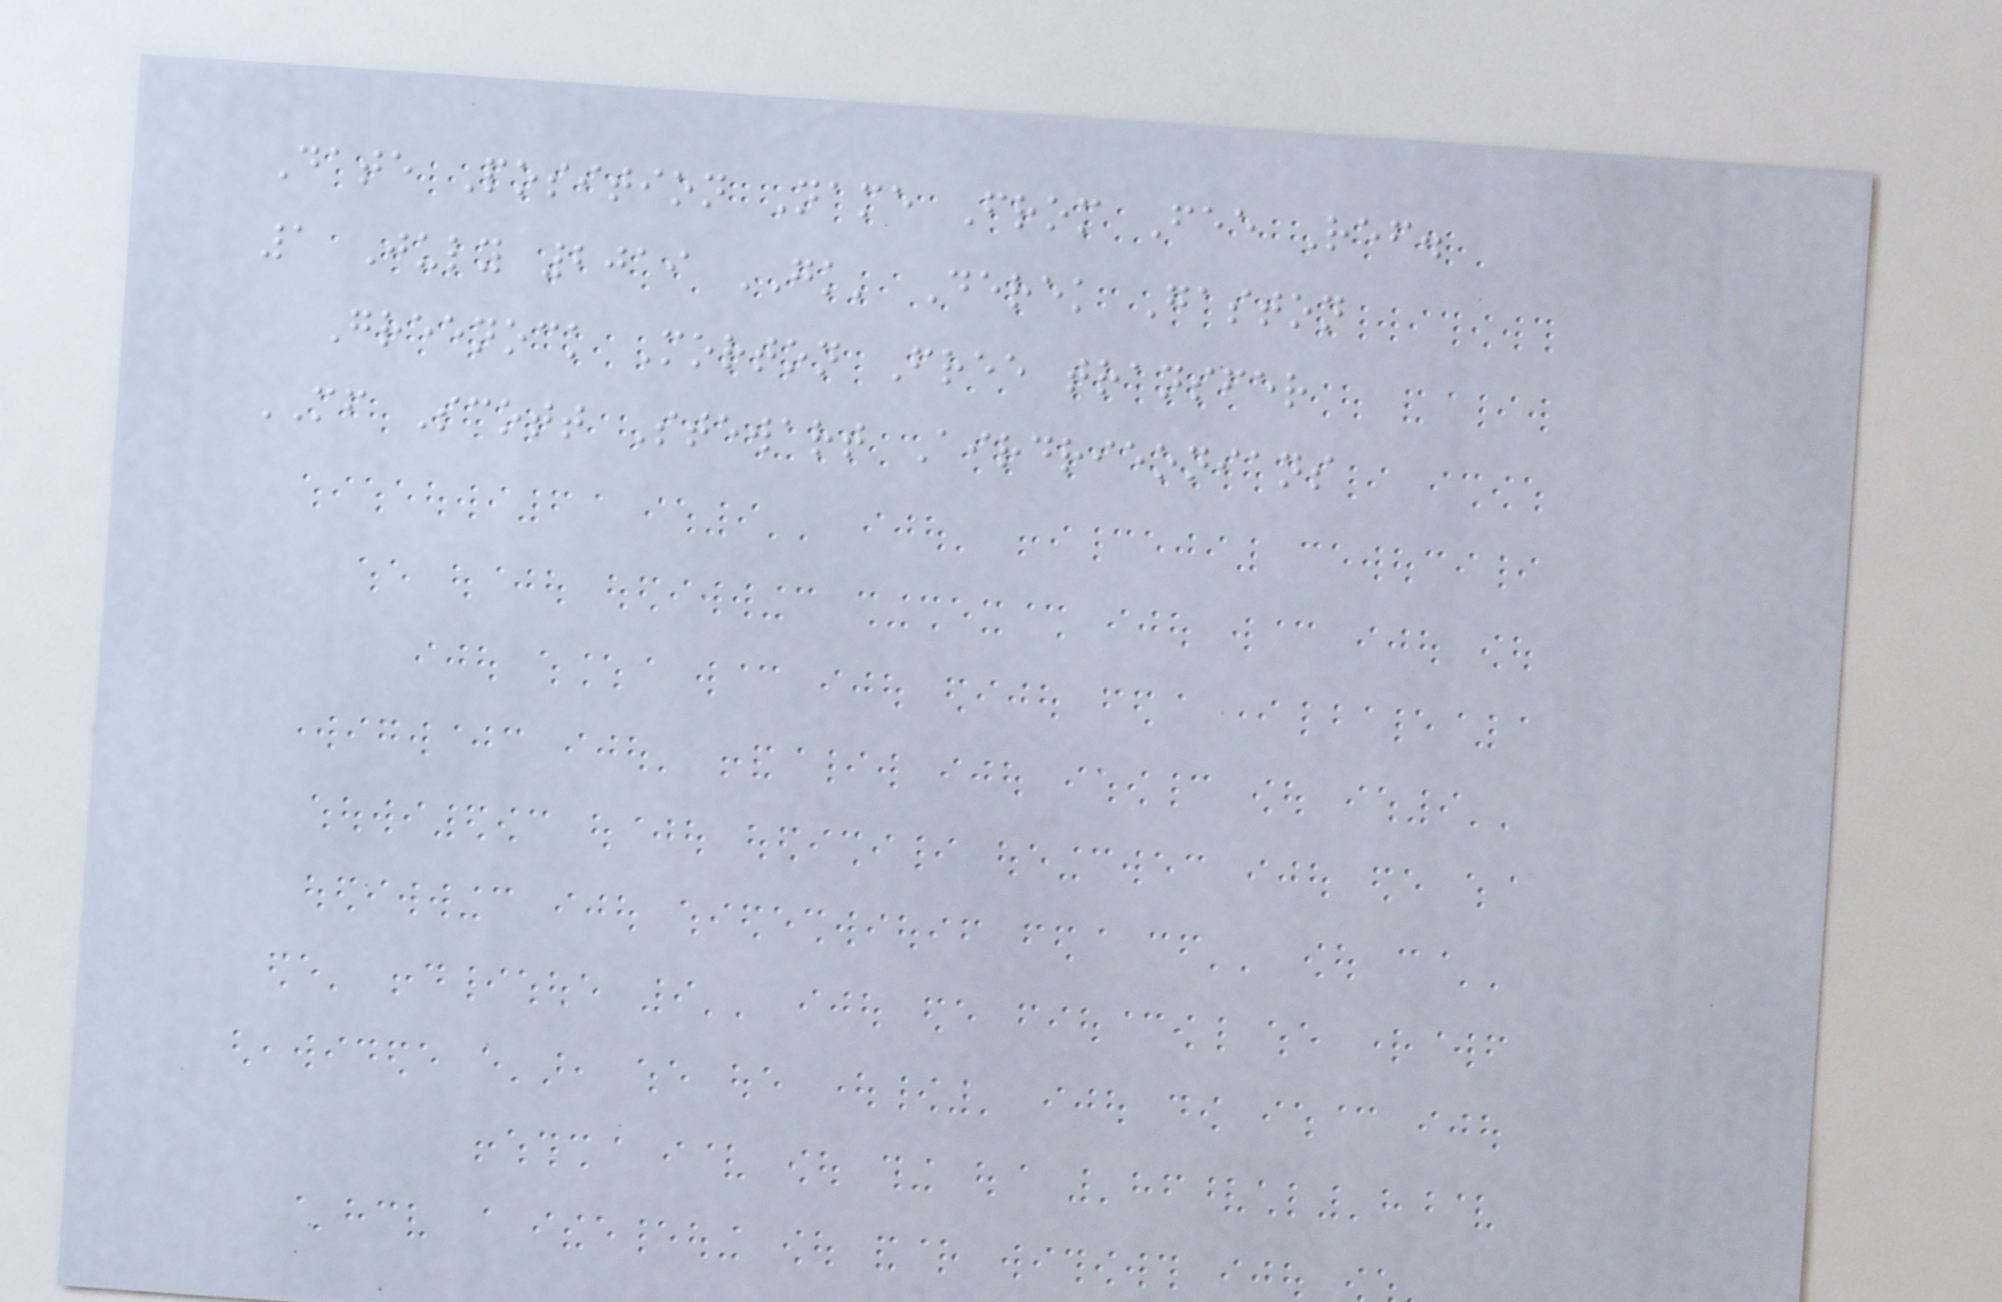Date Position Name From Fee Ref.
1 July 2019 GK' Derek Gaston
Greenock Morton Free transfer
MF Scott Stewart Airdrieonians
